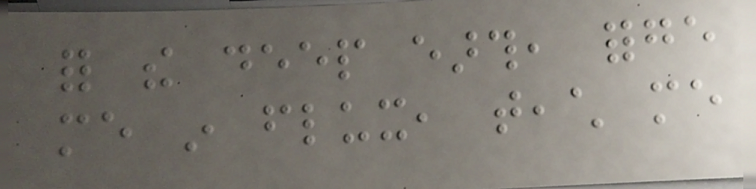for the deep earth, forge
me in flux, teach me
